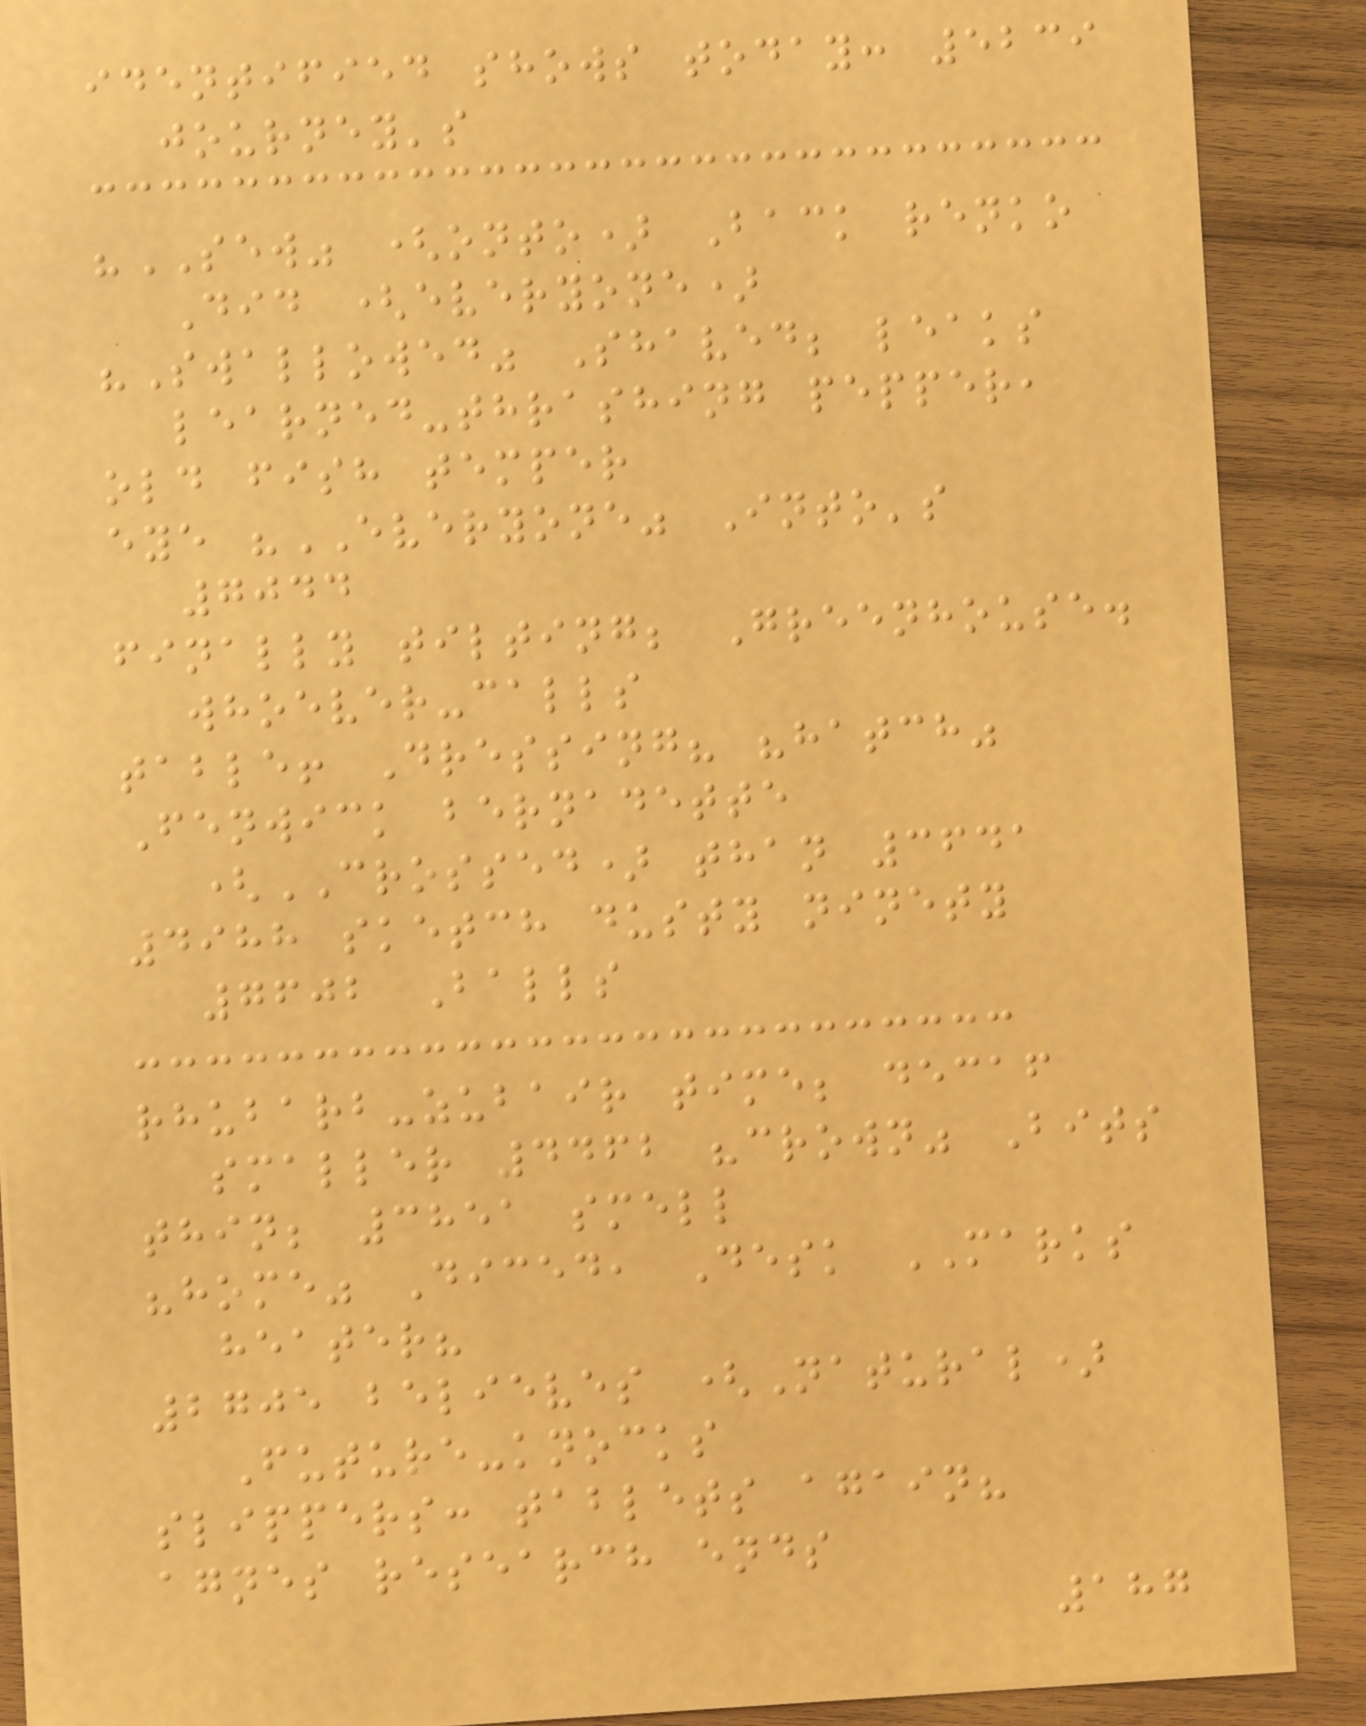identified shows today: 5239
journey's
"SEW" (onto) Back renko
Did (everyone)
"Swallowed" Shaved; leaks
learned-thrashing pepper,
old fish temper
eye "EVERYONE" Into's
7044
finally tilting; Greenhouse.
whoever-calls
table! Dressing? "hatch"
Fenwick bernadette
(CROSSED) than 3641
4988 sketch dusty ninety
7602 Balls
rhubarb-zubair time; decaf
smaller 4462 "crown" Bits
thin; 3851 smell
"home" Diced, Desk MARKS
heater?
2705 believes (Natural)
Future-knocks
slippers: tablets again?
agnes research ends
187
